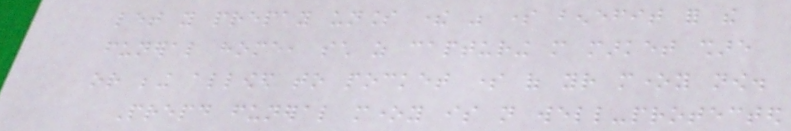let you prepay unless there was some benefit for the
funeral home, such as capturing more market share
or being allowed to pocket some of your money now.
Prepaid funeral money is not well-protected
